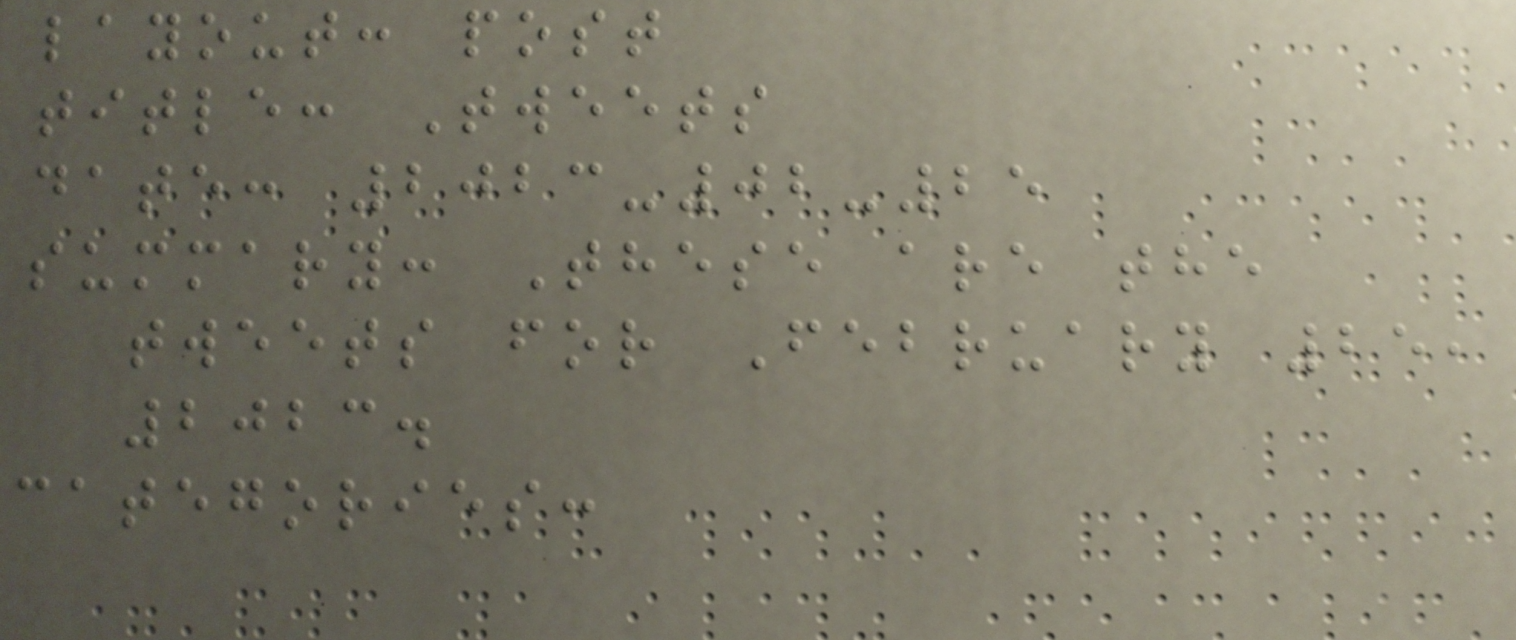layout: post
title: Tweets
date: 2023-02-25
summary: These are the
tweets for February 25,
2023.
categories:
